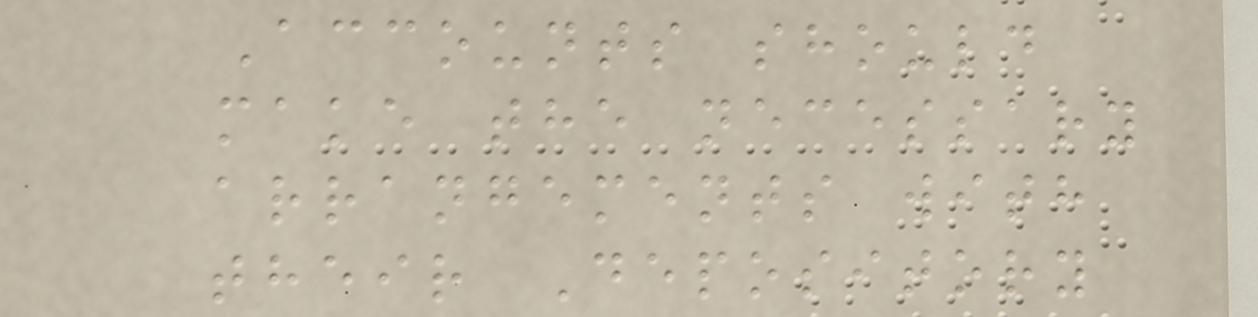Accounts should
make the necessary
arrangements with
their Depository
